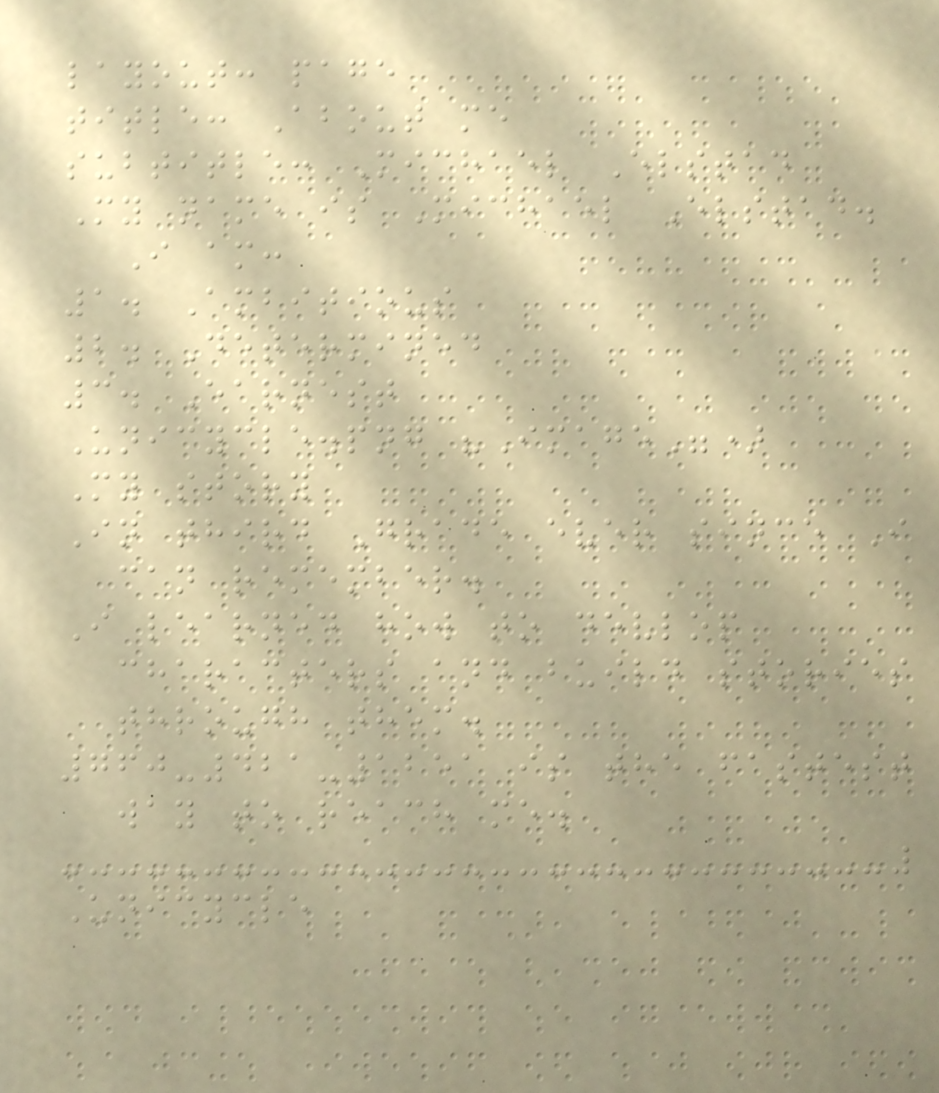layout: page
title: About me
subtitle: Michael Elstad
My name is Michael Elstad.
I am:
1. Ambitious
2. Determined
3. Earnest
Unicycle.png "Image")
My story
In third Grade ever since I
can remember.
I learned how to devlop
characters and build stories
through them.
760-421-1251 is the fastest
way to reach me.
Unicycle
